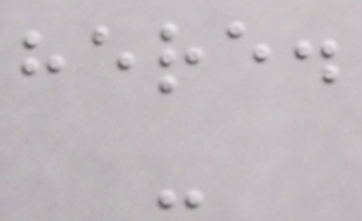here.
-
